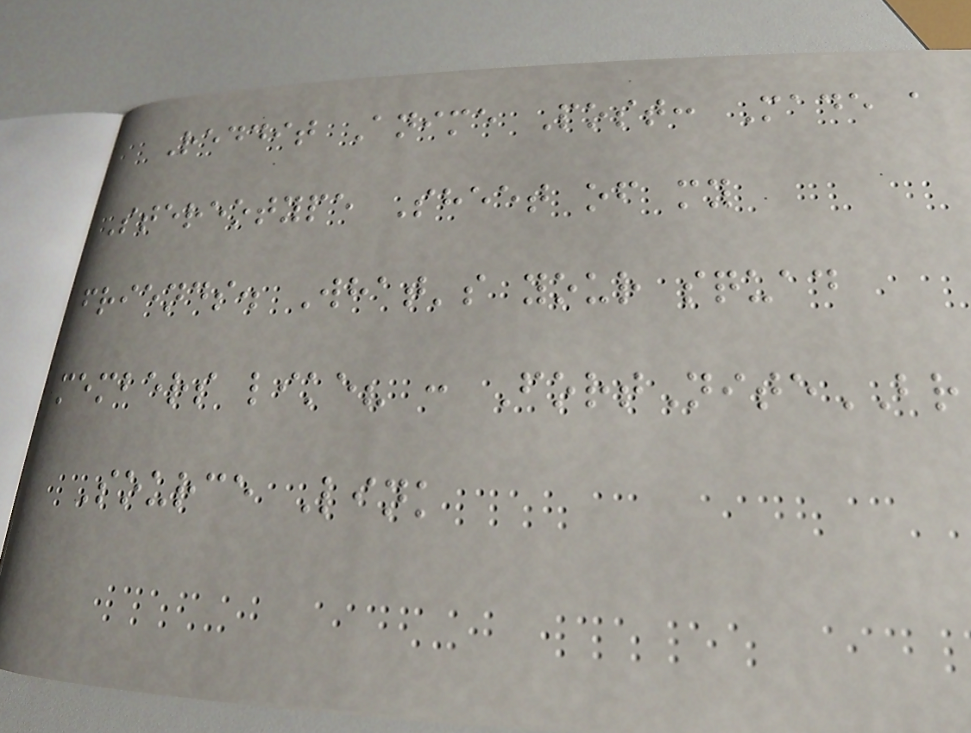Reddit Anime Post: Made a
Stereotype Sheet of my
friends. What's your squad
members like? : FortNiteBR
Source Link
